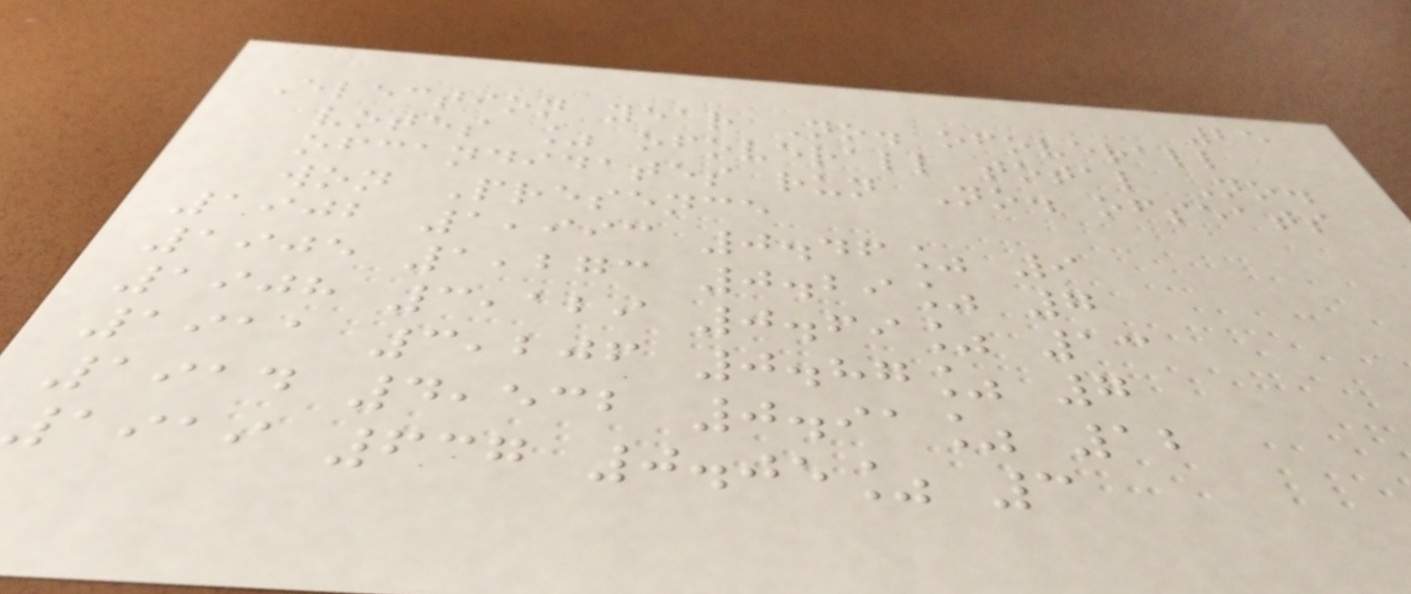25
Election year No. ofoverall
votes % ofoverall total No.
ofcandidates run No. ofseats
won Presence
1902 1,993 0.46% 9
1905 1,273 0.29% 7
1908 3,129 0.69% 13
1911 3,206 0.87% 7
1914 4,532 0.91% 12
1919 637 0.05% 3
